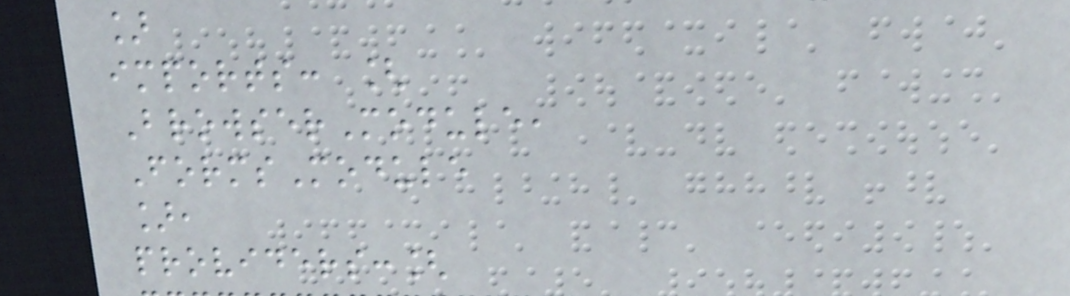]
imports: [
BrowserModule,
FormsModule
],
providers:[
